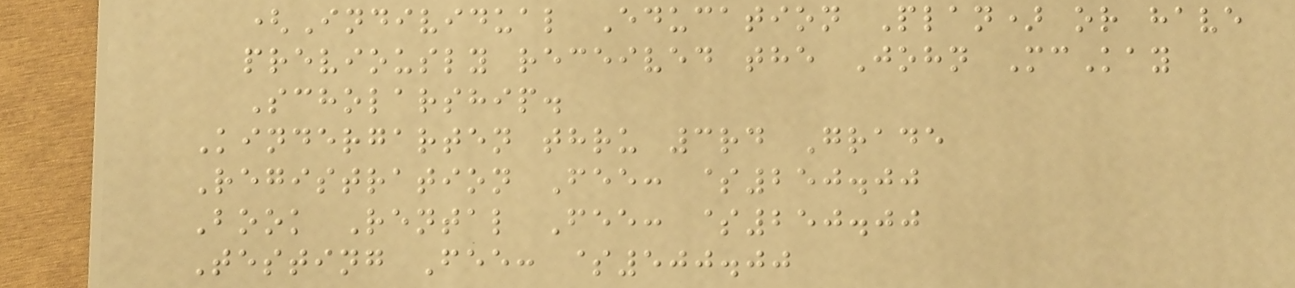(Individual Education Plan) or have
previously received the John McKay
Scholarship.
Kindergarten thru 3rd Grade
Registration Fee: $250.00
Book Rental Fee: $250.00
Testing Fee: $500.00
